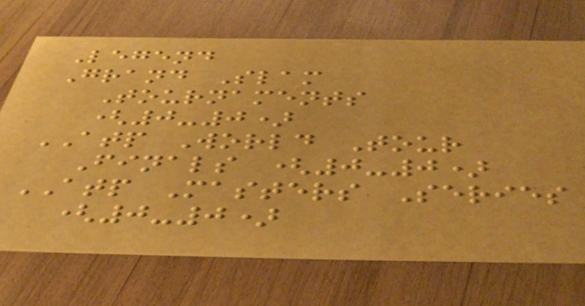Legend
Grand Slam
Tournaments
(0-0)
ATP World Tour
Finals (0-0)
ATP Masters Series
(0-0)
